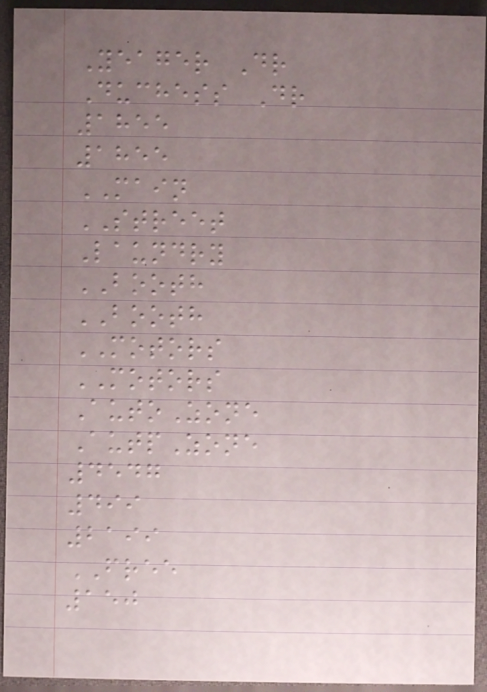Yeager Dr
Duchess Dr
1855
1855
MAIN
STREET
Laundry
BOOTH
BOOTH
MOTORS
MOTORS
AutoZone
AutpZone
4547
499
2199
FREE
150
